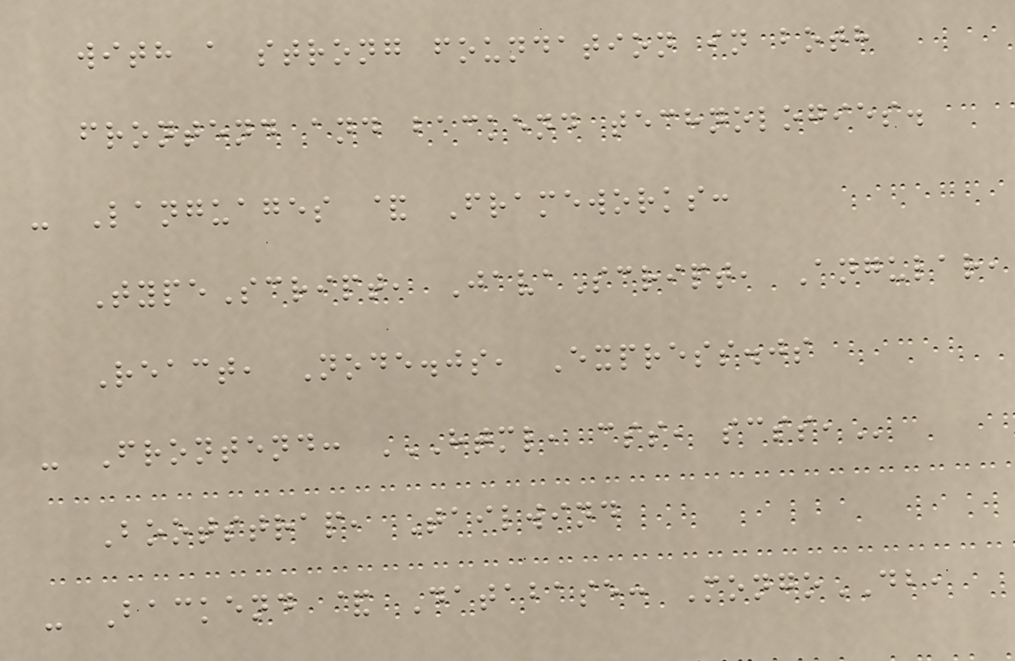with a strong foundation in both
frontend and backend technologies.
- Languages & Frameworks:
TypeScript, JavaScript, Angular,
React, Node.js, Express.js
- Frontend: HTML, CSS, SCSS,
Bootstrap, Tailwind
- Backend & Database: MongoDB,
